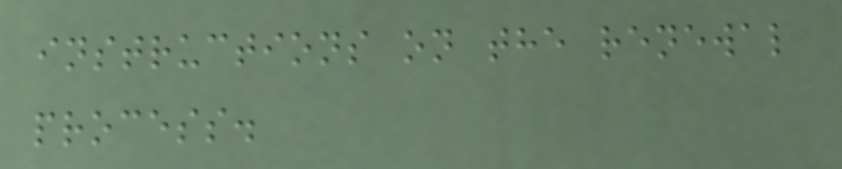instructions on the renewal
process.
